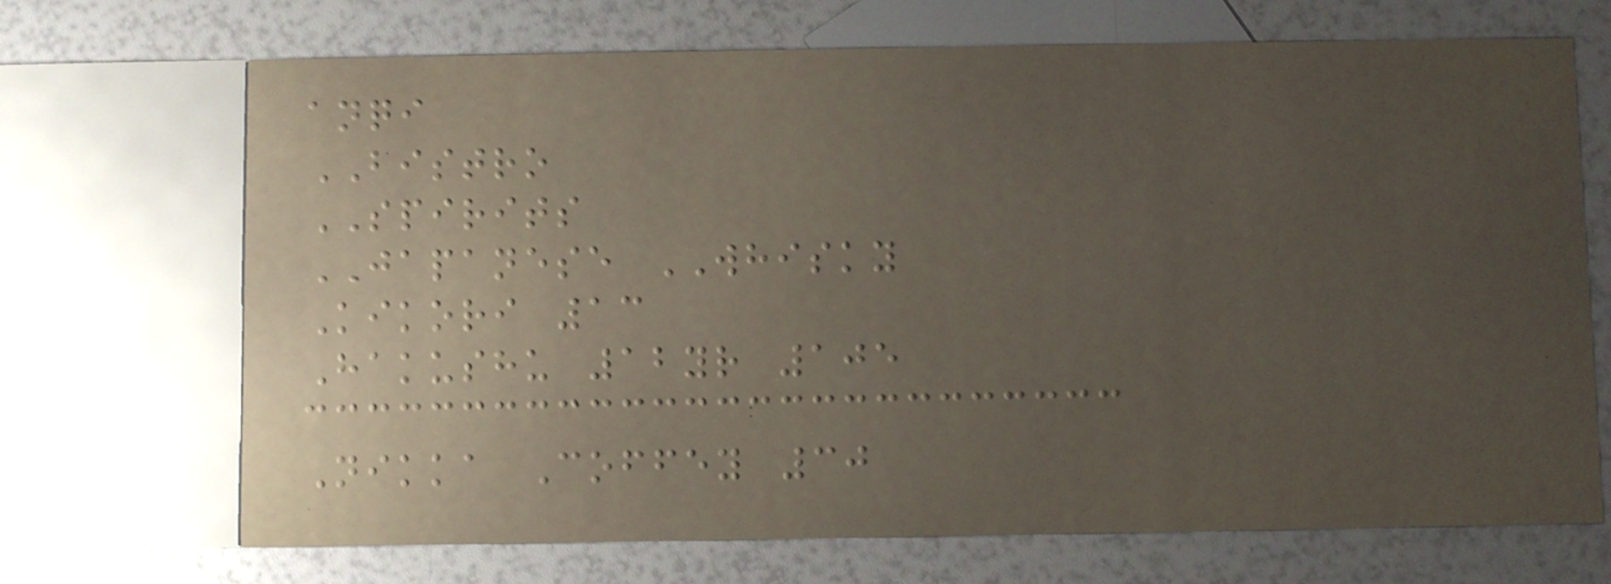anqi
BISTRO
SPIRITS
JAPANESE WHISKY
Kikori 13
Hakushu 12yr 105
Nikka Coffey 30
